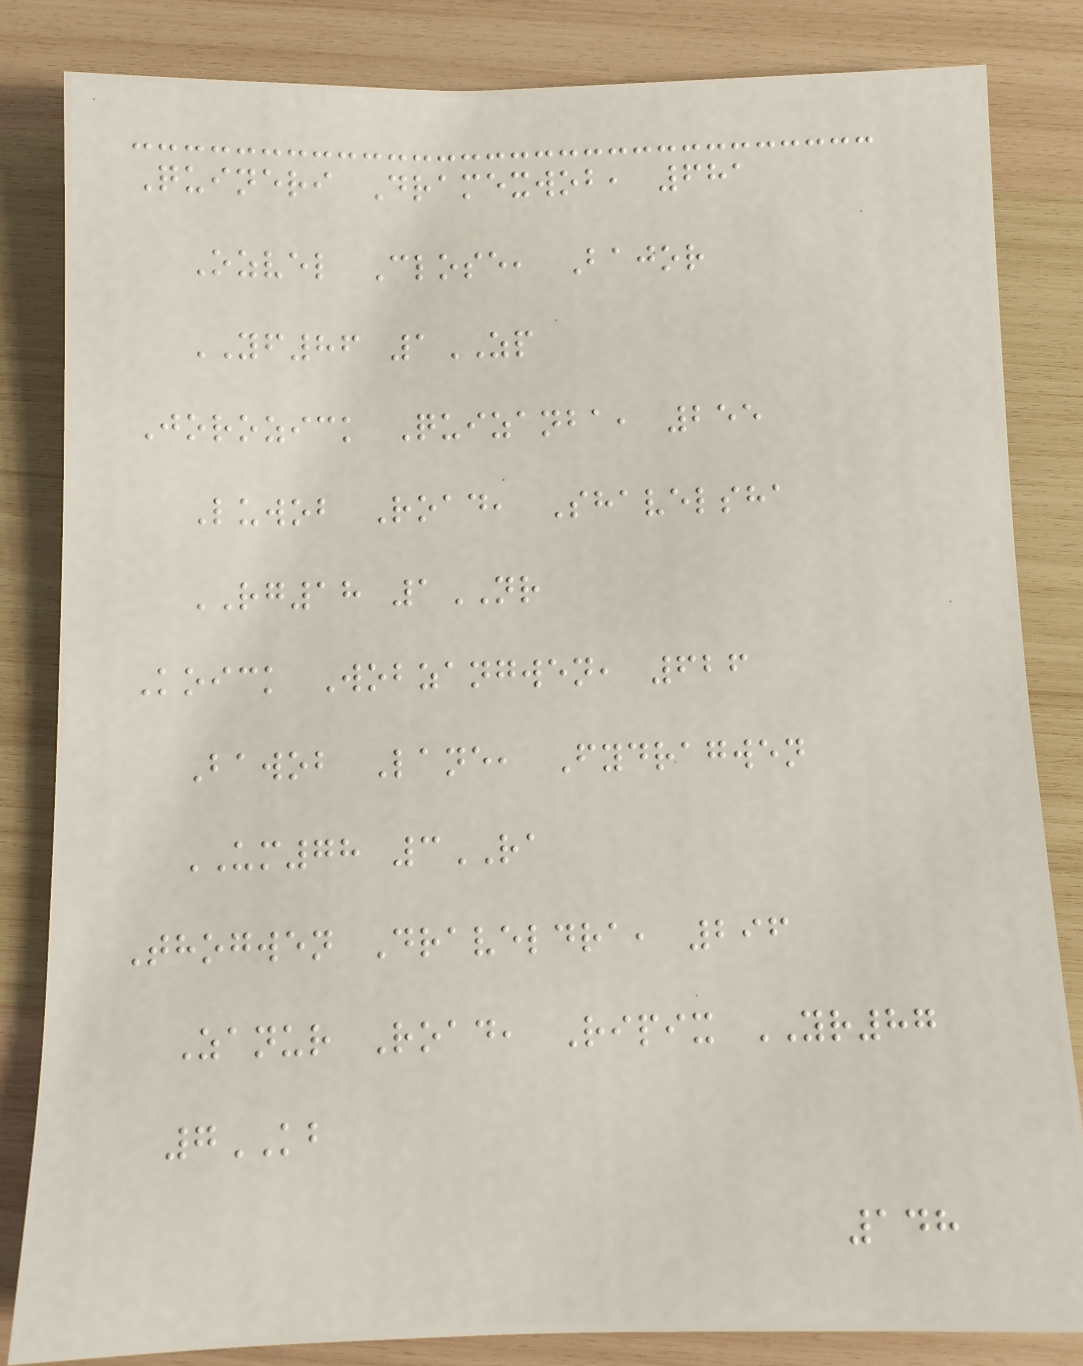Quineri Dramexwob, 681
Ozvel Close, Bajor
YF86 1ZP
Jorozick Quizanba, 255
Luwob Road, Shavelsha
RG18 1NR
Koick Wobzangwen, 626
Bawob Lane, Fydragwen
UM78 3RA
Thogwen Draveldra, 296
Zanur Road, Ripix YR87
7KB
148
